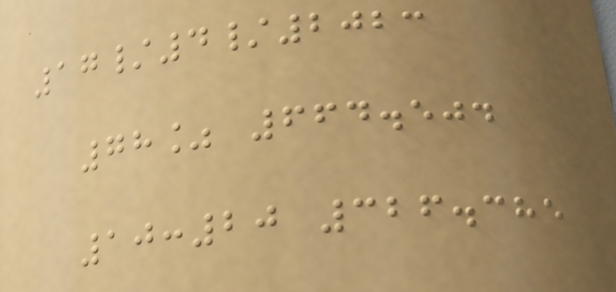17/4/2023
78% 664.504
10:20 326.385
